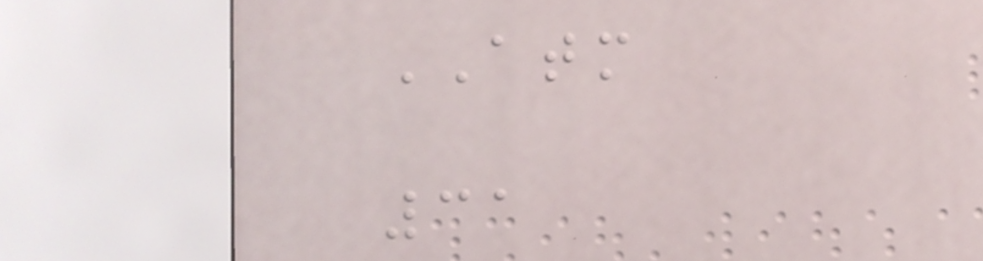ATM
31
